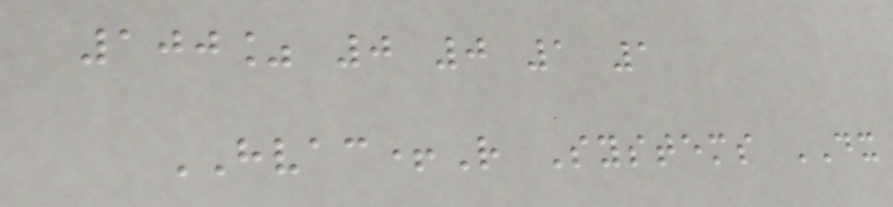100% 0 0 1 1
HVAC+R Systems DX
